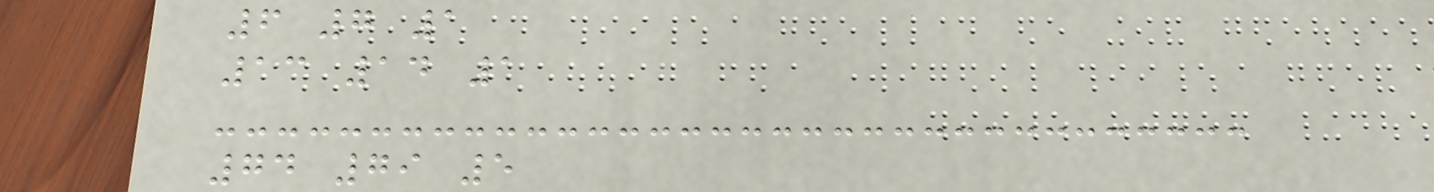6 7 1
13 14 1
74 79 5
